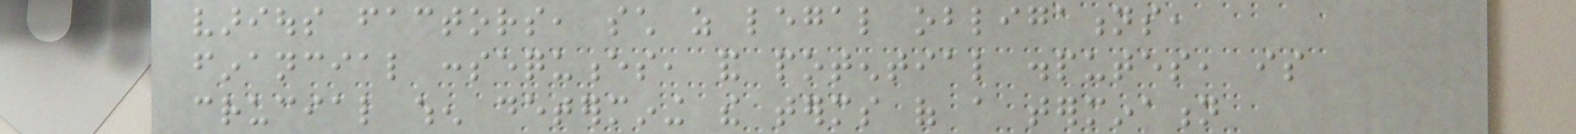various factors, such as legal obligations,
financial consequences, and potential disputes, is
crucial when determining the terms of a termination
